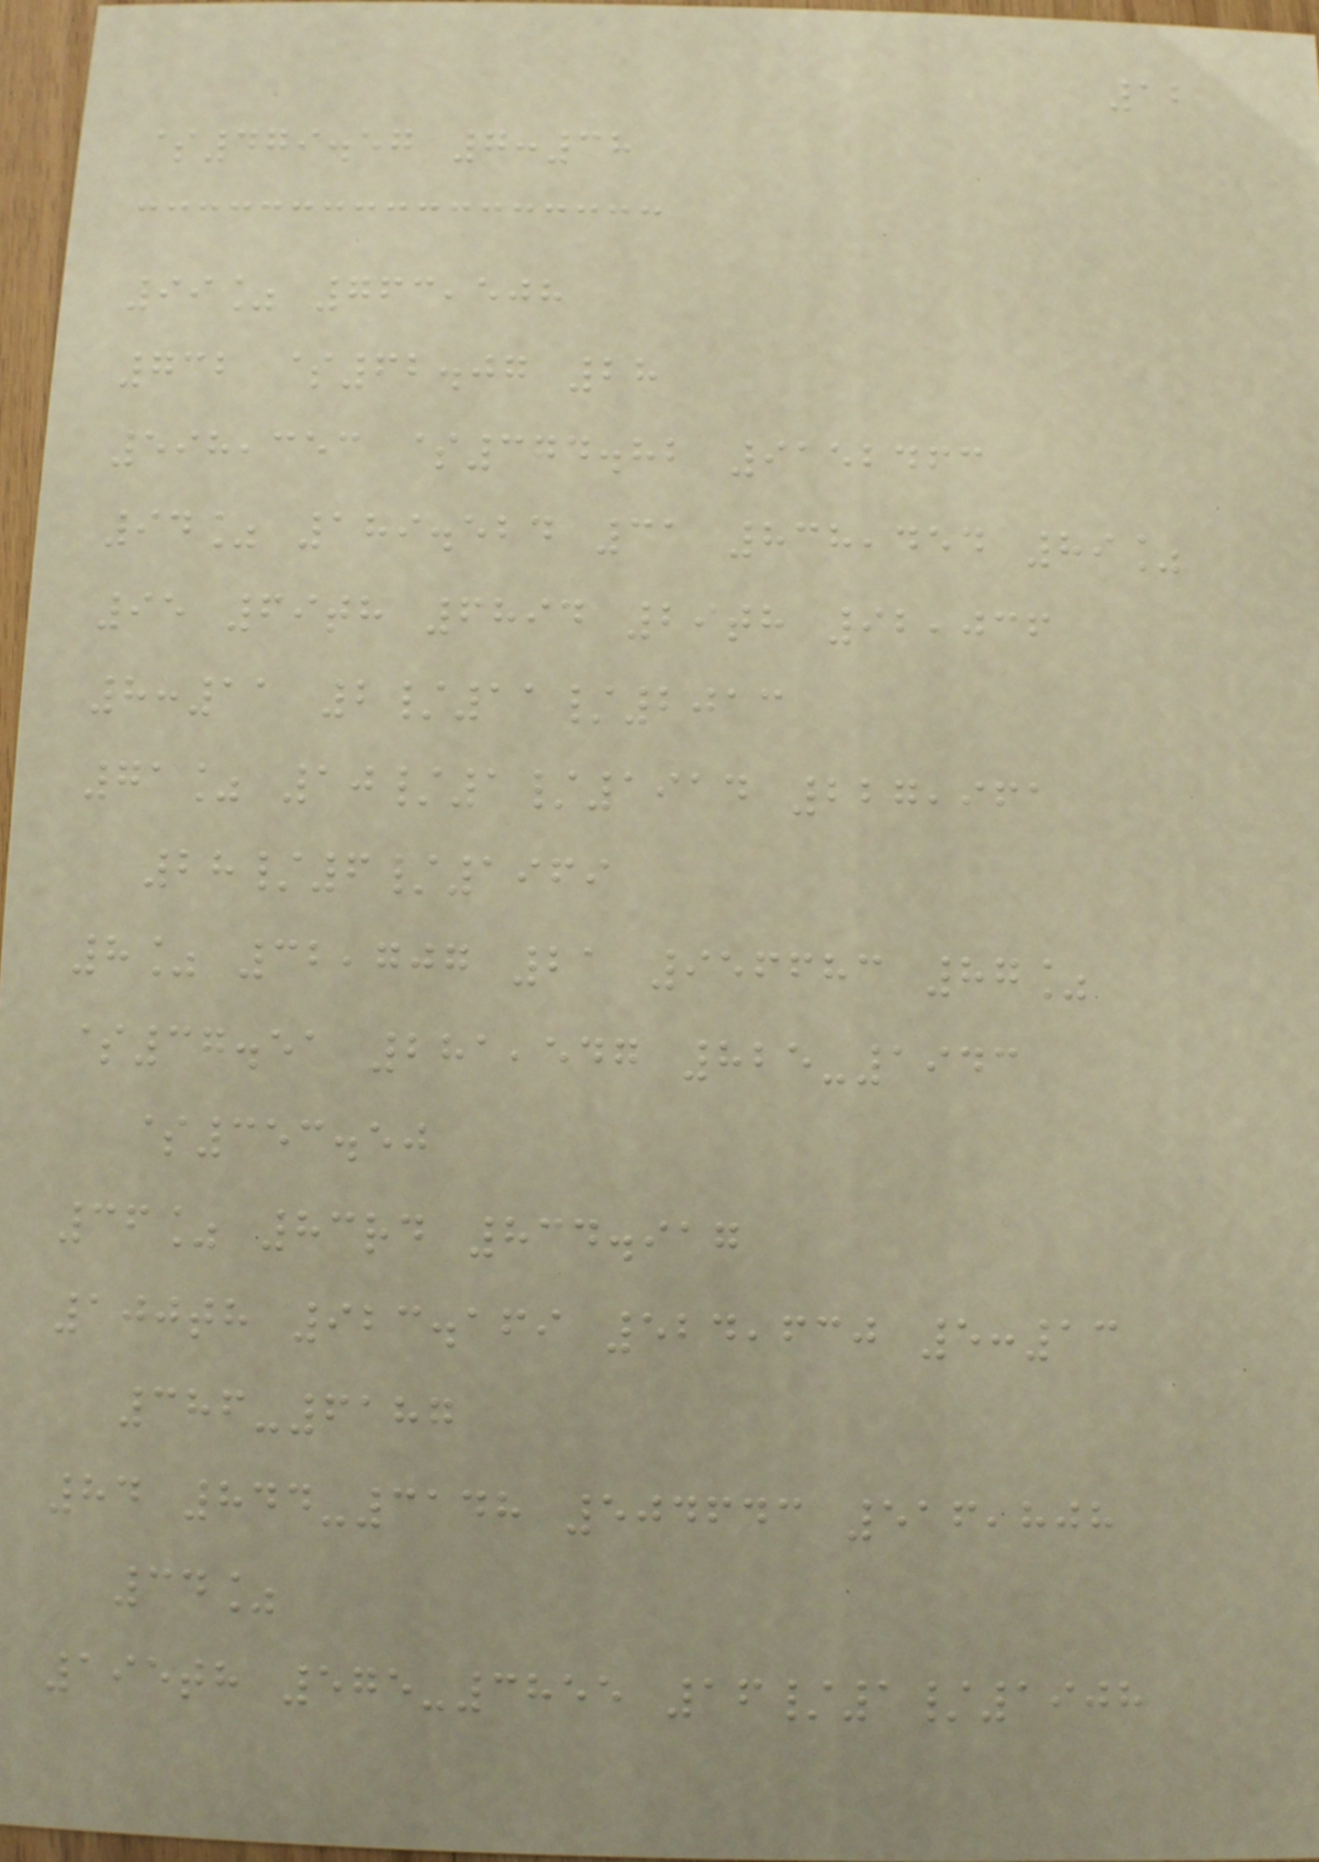12
$479.57 7:38
99% 763,508
732 $62.07 28
598,353 $374.82 9152463
94% 189.524 31 838,454 89%
95 69th 6894 29th 92,036
8:11 2/11/2013
71% 10/1/1914 227,961
28/6/1969
8% 32,707 21 956683 87%
$37.51 281,547 825-1943
$353.50
36% 83rd 834.917
100th 923.169 524,630 5:13
386-6187
84 844-3148 504643 516,808
34%
195th 575-3855 16/1/1908
